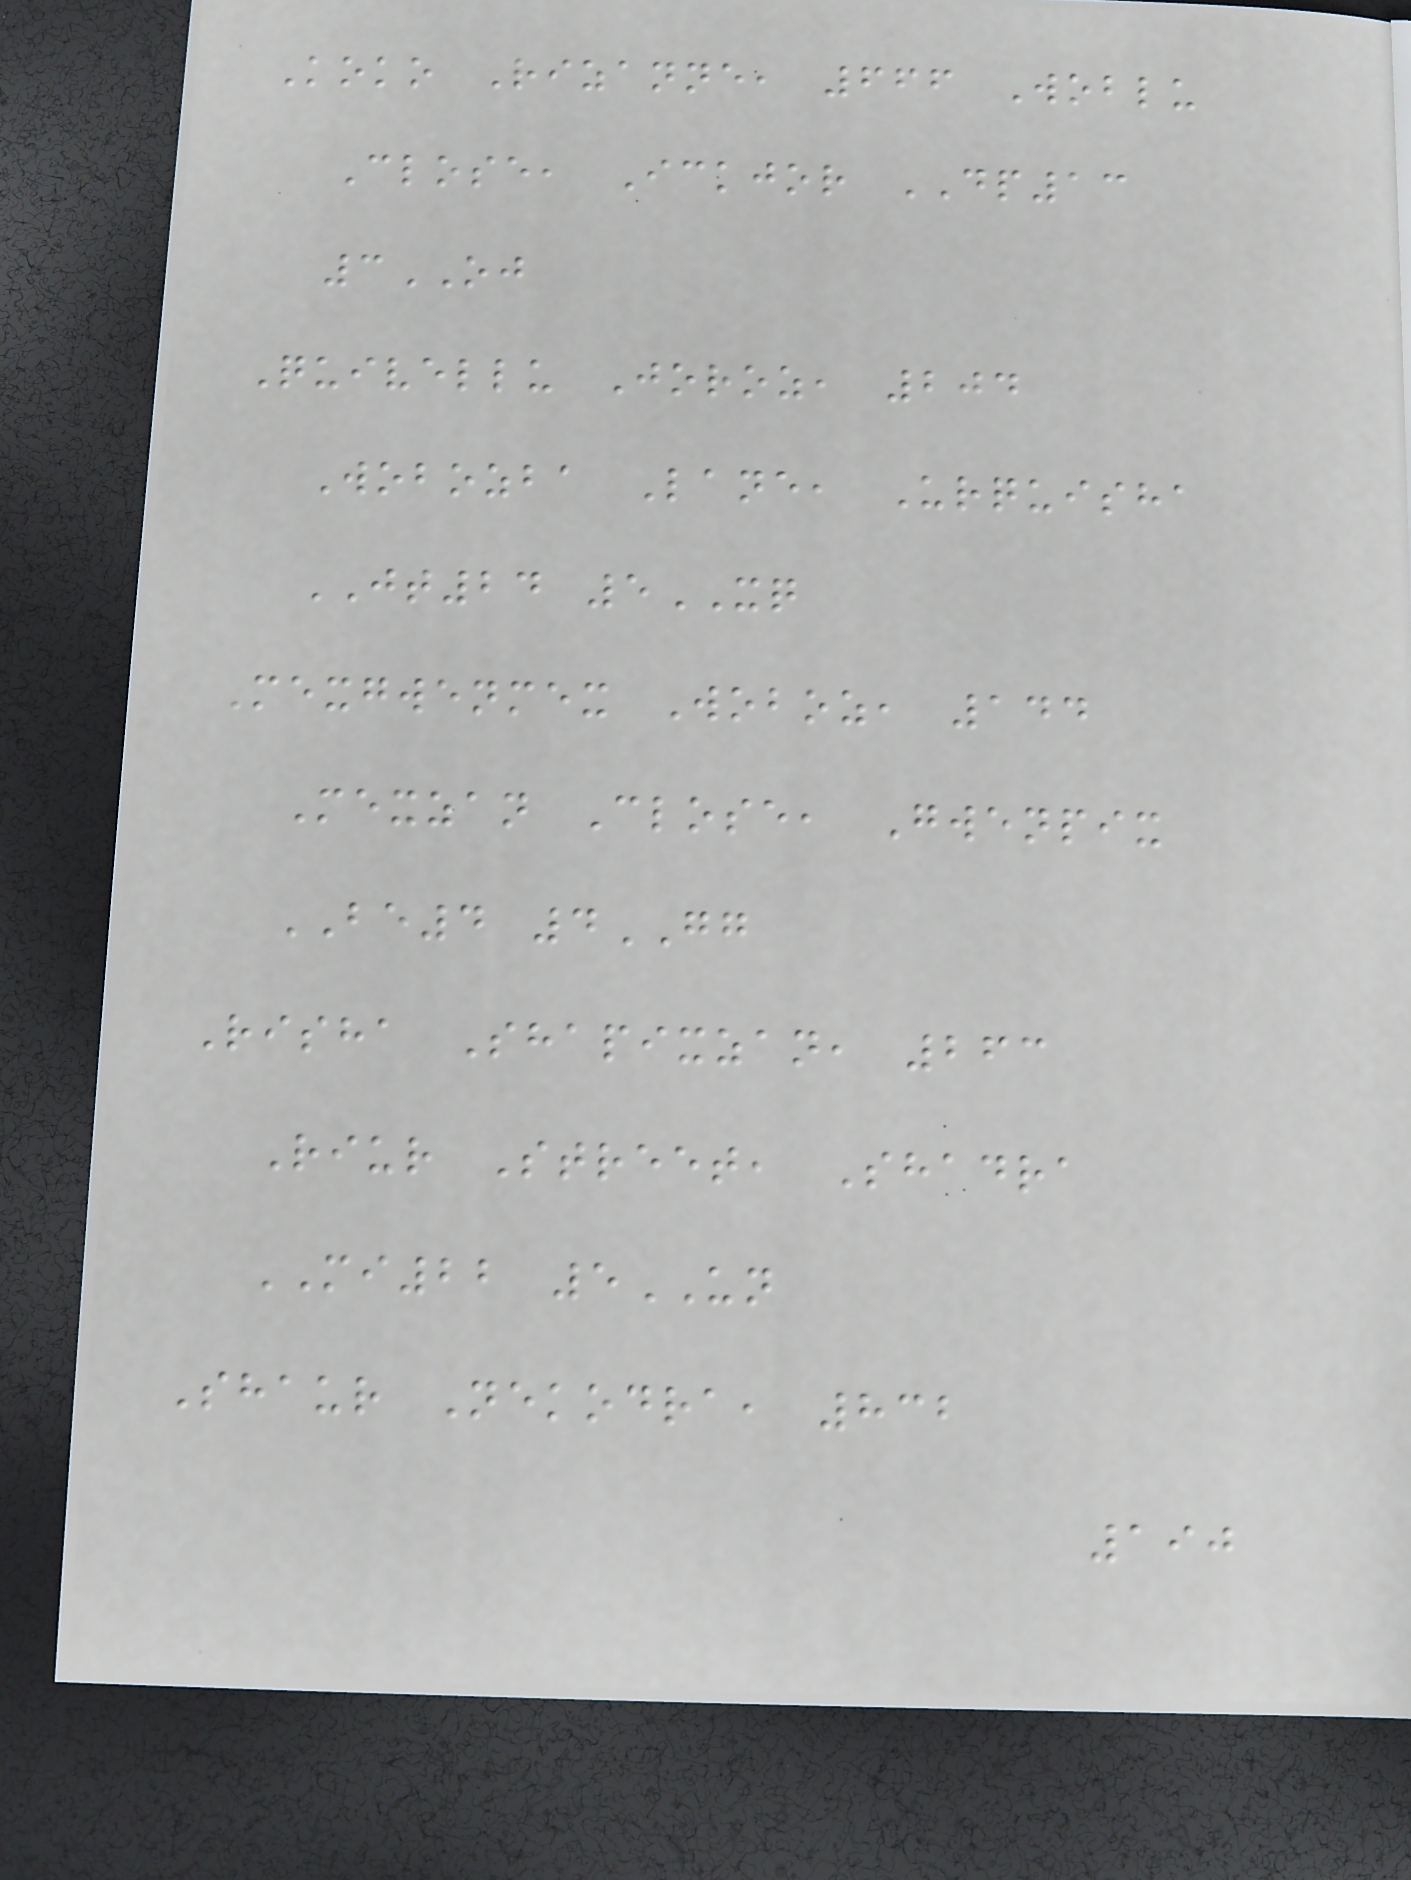Koko Rizanne, 666 Woblu
Close, Ickjor DP13
3OJ
Quivellu Joroz, 204
Wobozba Lane, Urquisha
JT24 5XQ
Mexgwenmex Woboz, 144
Mexzan Close, Gwenpix
BE4 4GG
Risha Shapixzan, 263
Riur Street, Shadra
MI22 5UN
Shaur Nekodra, 832
190
